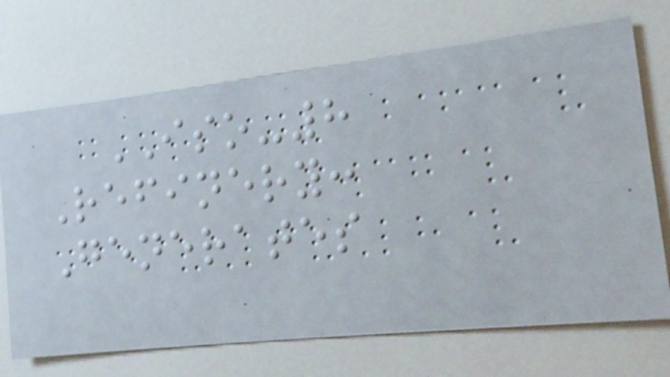ISO-8
Refinery:
Generates
